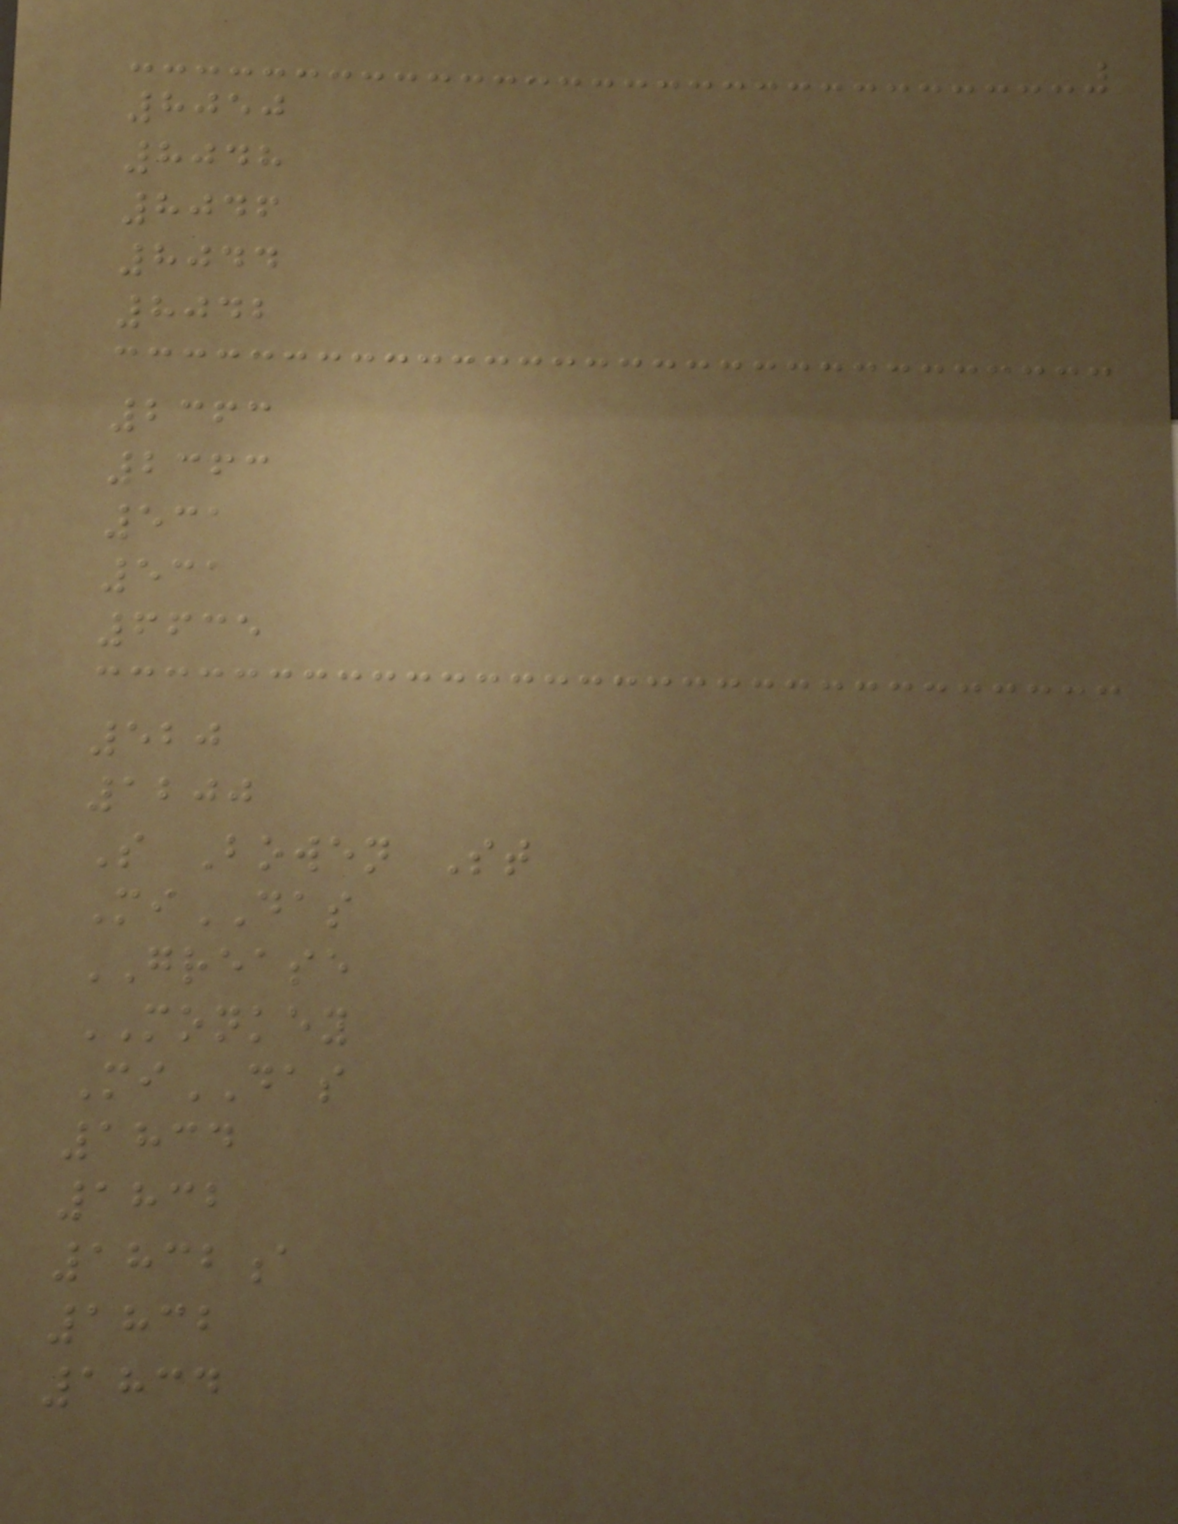8050
8048
8046
8044
8042
2363
2363
531
531
6635
520
1200
S Bowen St
MiDAS
GREASE
MONKEY
MiDAS
1834
1832
1832a
1832
1834
